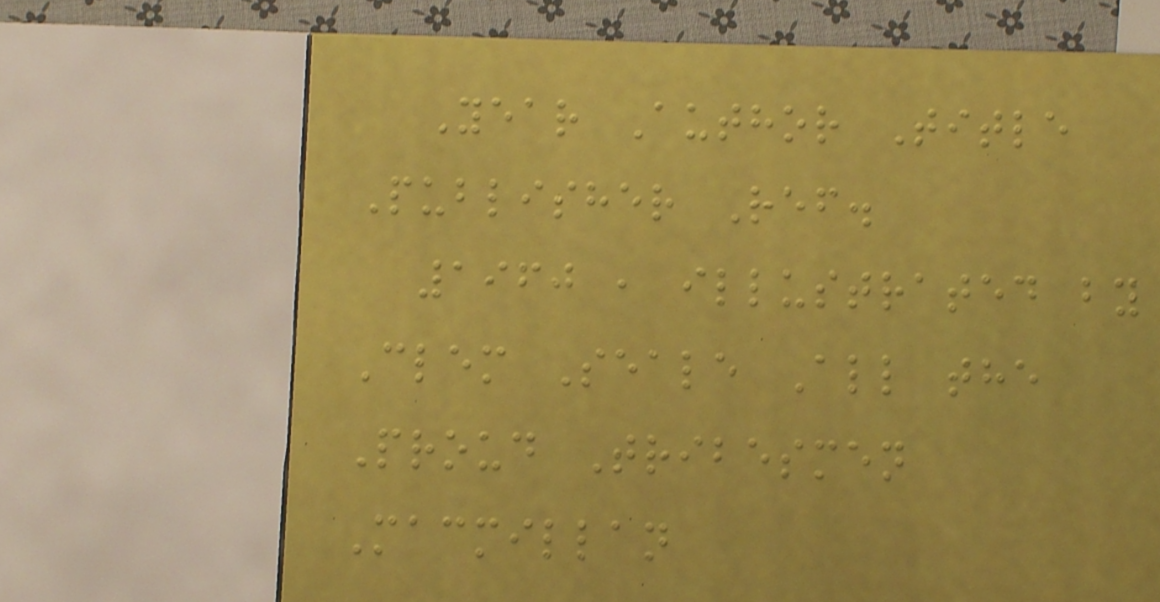Year Author Title
Publisher Ref.
1960 , illustrated by
Clem Seale All the
Proud Tribesmen
Macmillan
